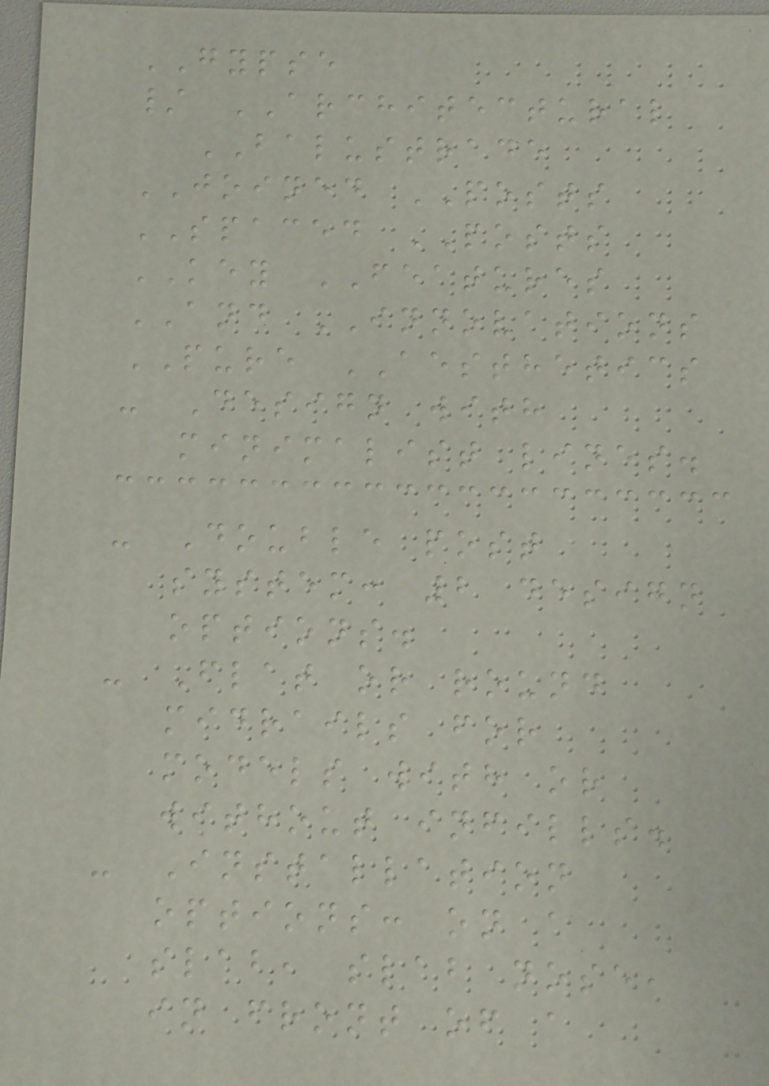GYPSE
/ ARCHITECTURAL
BALUSTRADE
JOINED POSTS
SPACED POSTS
KEY FEATURES
AND INNOVATIONS
PURE AESTHETICS
- Design with
minimalist lines.
- Double post
system: 2 design
options.
- Flat or round
midrails for
models with or
without infills.
- Installation
options: on a
slab, slab nose,
in front of a
